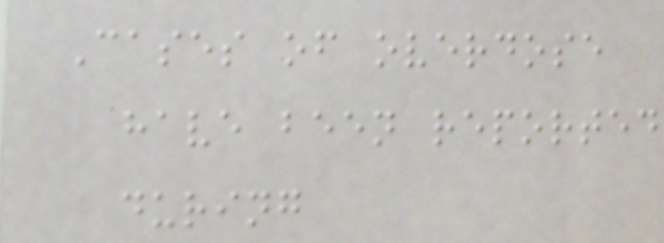Cases of overdose
have been reported
during
